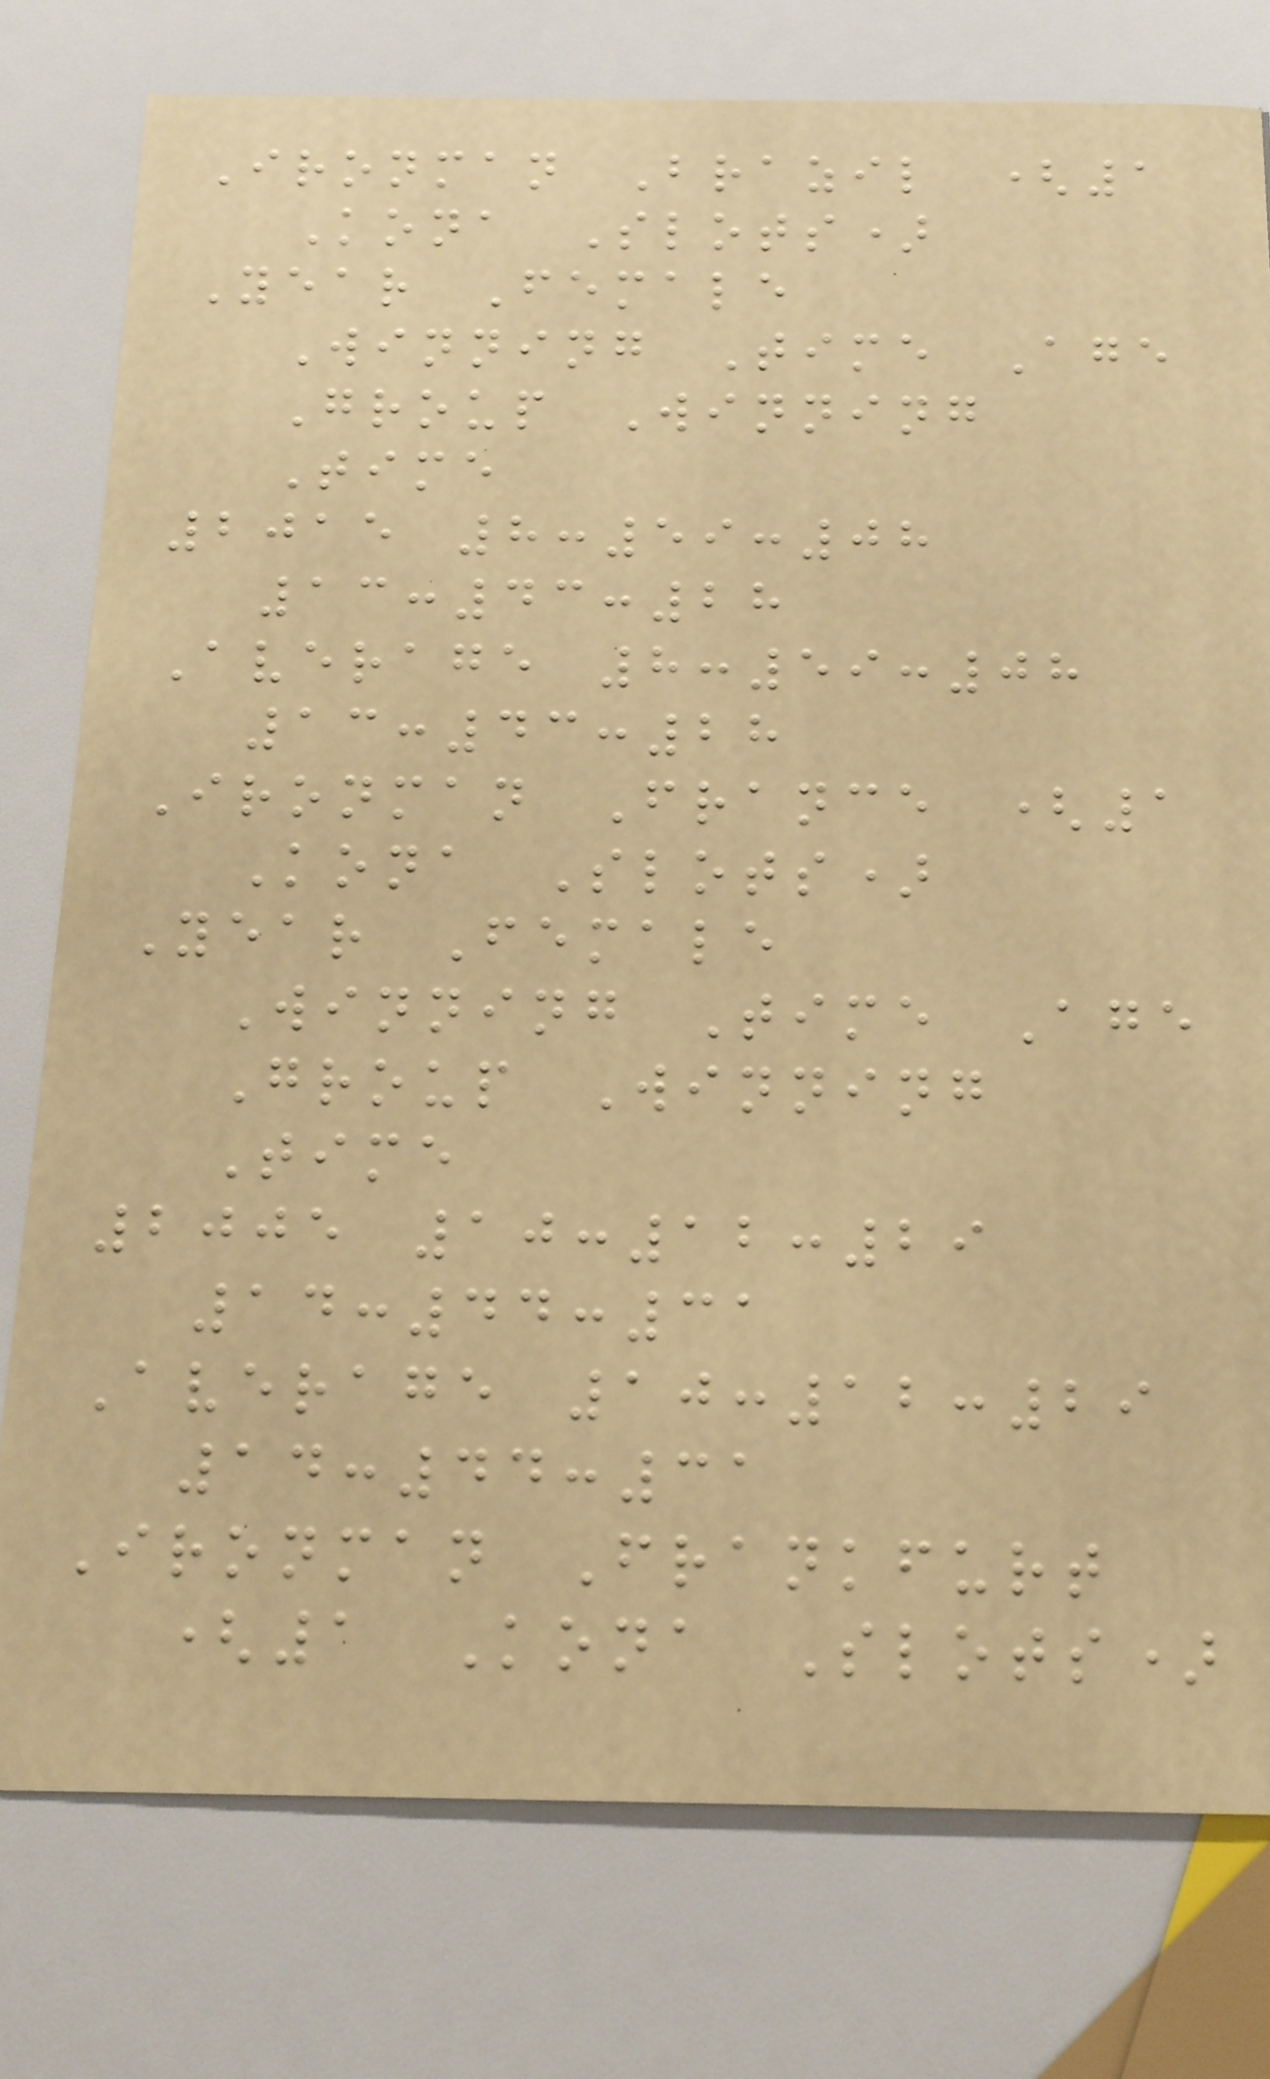Ironman Brazil (1
Kona Slots)
Year Female
Winning Time Age
Group Winning
Time
2015 8:59:08
13:43:28
Average 8:59:08
13:43:28
Ironman France (1
Kona Slots)
Year Female
Winning Time Age
Group Winning
Time
2005 10:12:29
14:44:31
Average 10:12:29
14:44:31
Ironman Frankfurt
(1 Kona Slots)
